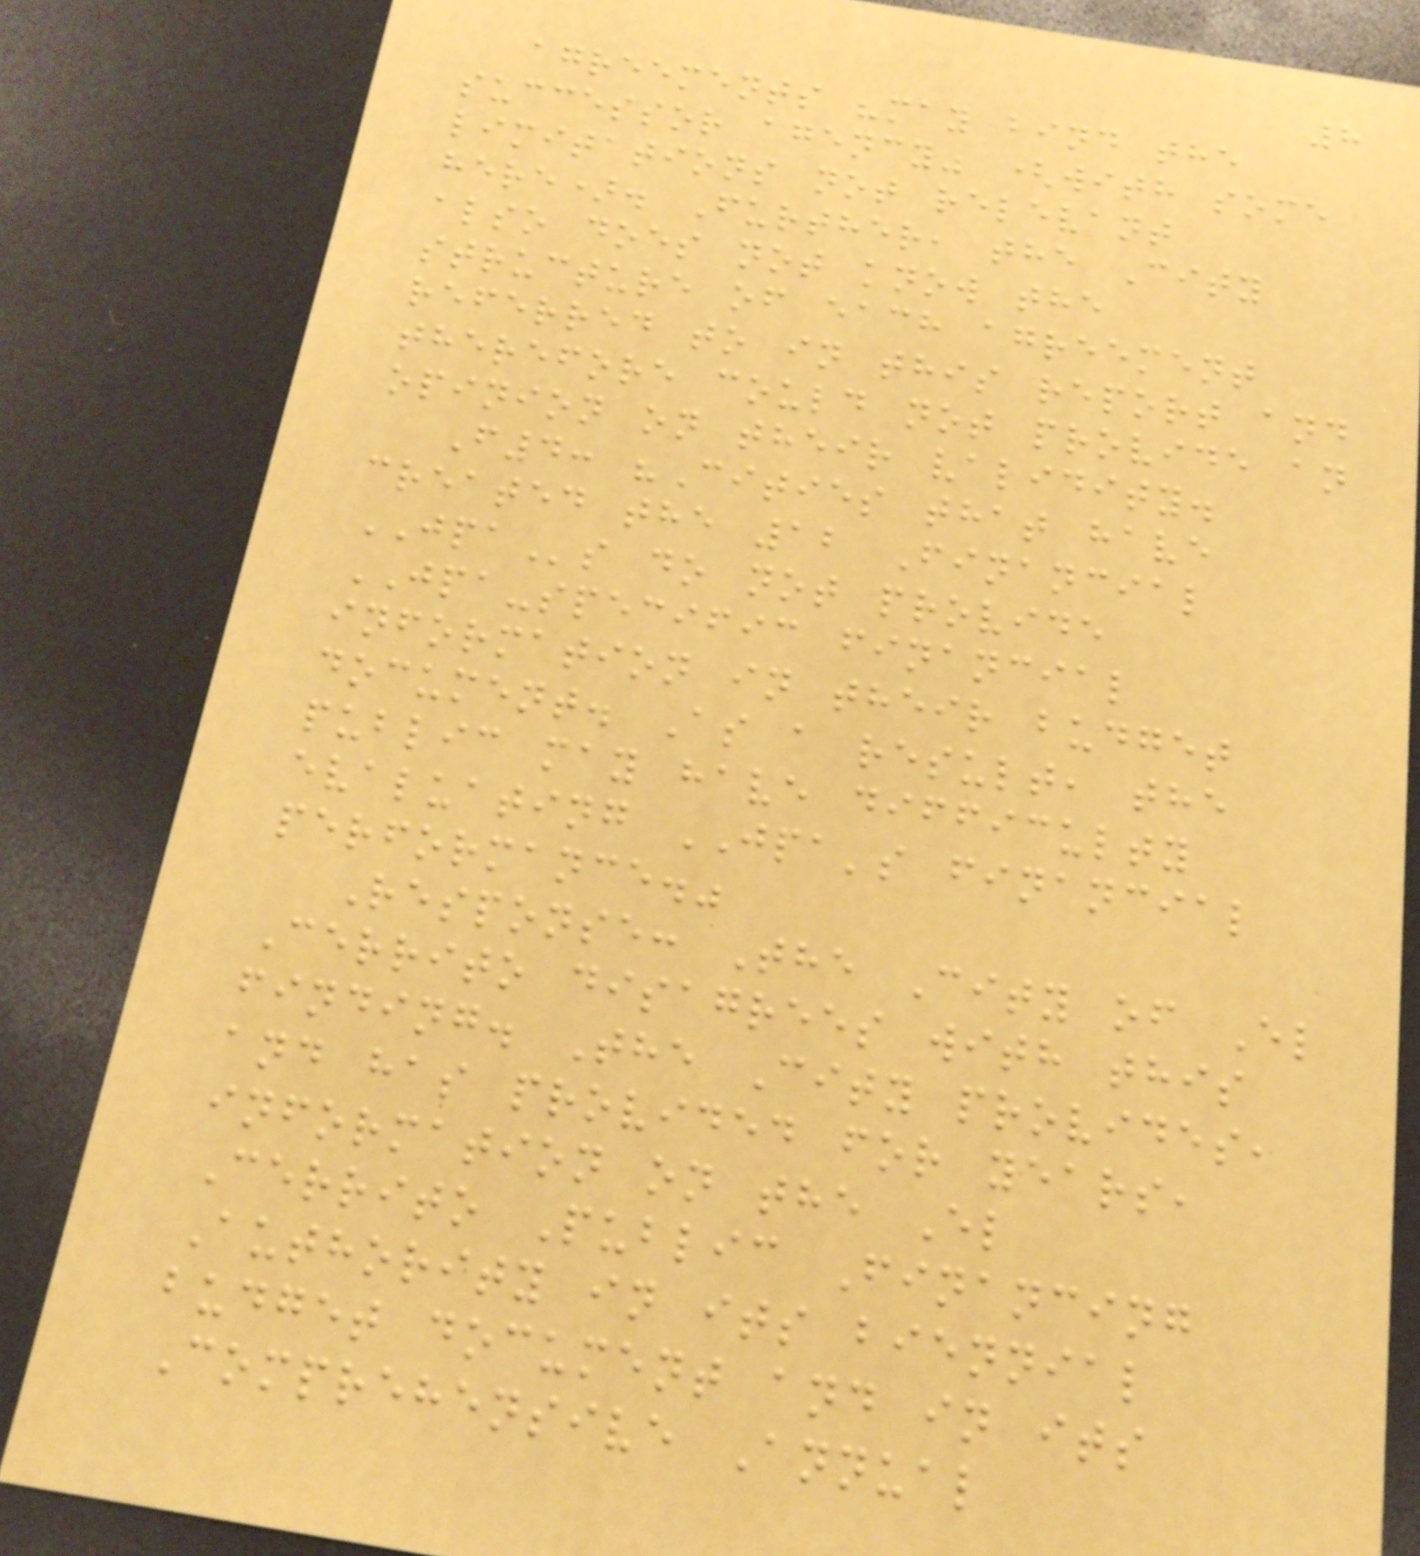8
agreements "may bind the
successor agency" (with some
limitations not relevant
here). Further, the City
also does not know the
structure of each agreement
referred to in this report and
therefore could not provide an
opinion on their validity.
F4: "Cities that have
created the 12 Financial
JPAs do not provide
JPA-specific financial
information in their budget
document. As a result, the
public may have difficulty
evaluating JPA's financial
performance."
Response: The City of El
Cerrito disagrees with this
finding. The City provides,
and has provided for years,
information on the El
Cerrito Public Financing
Authority in its biennial
budget document and in its
Comprehensive Annual
